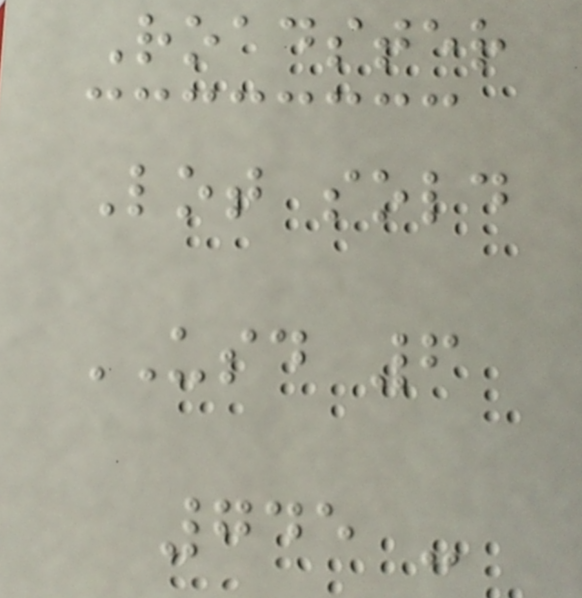Roadster
Lot sold
USD 6
745 -
